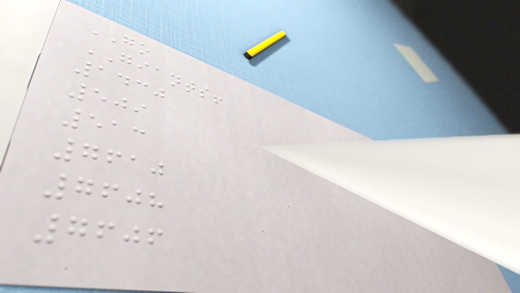GO
GIANTS!
1430
509
513
7610
7608
7606
